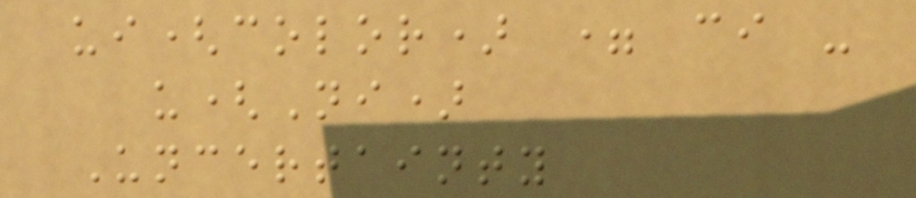ui(color) = ci -
u(Ni)
Uncertainty
